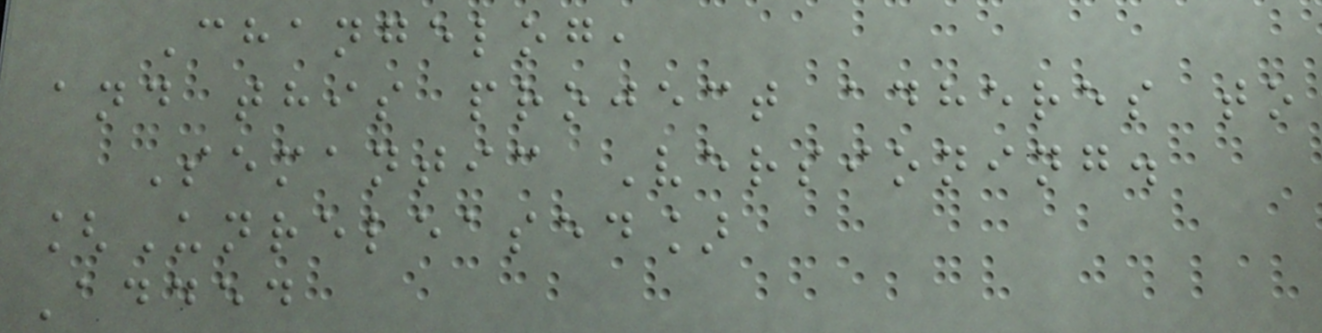Changelog,
and this project adheres to
Semantic Versioning.
[Unreleased]
Added
